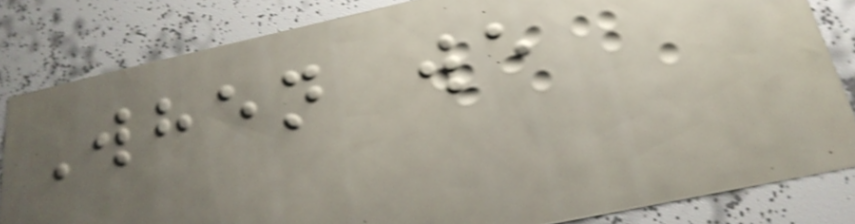When we
